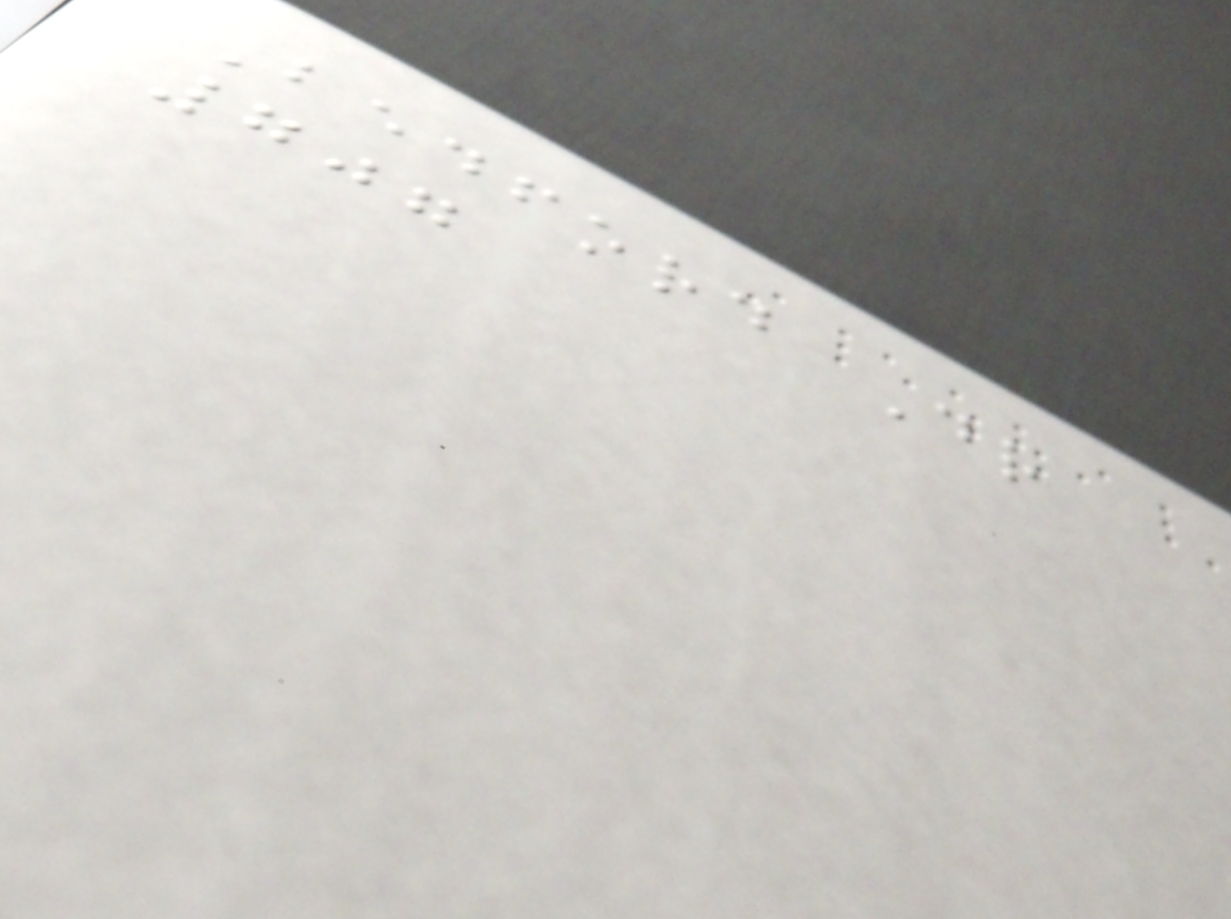Bedford Dr
707
